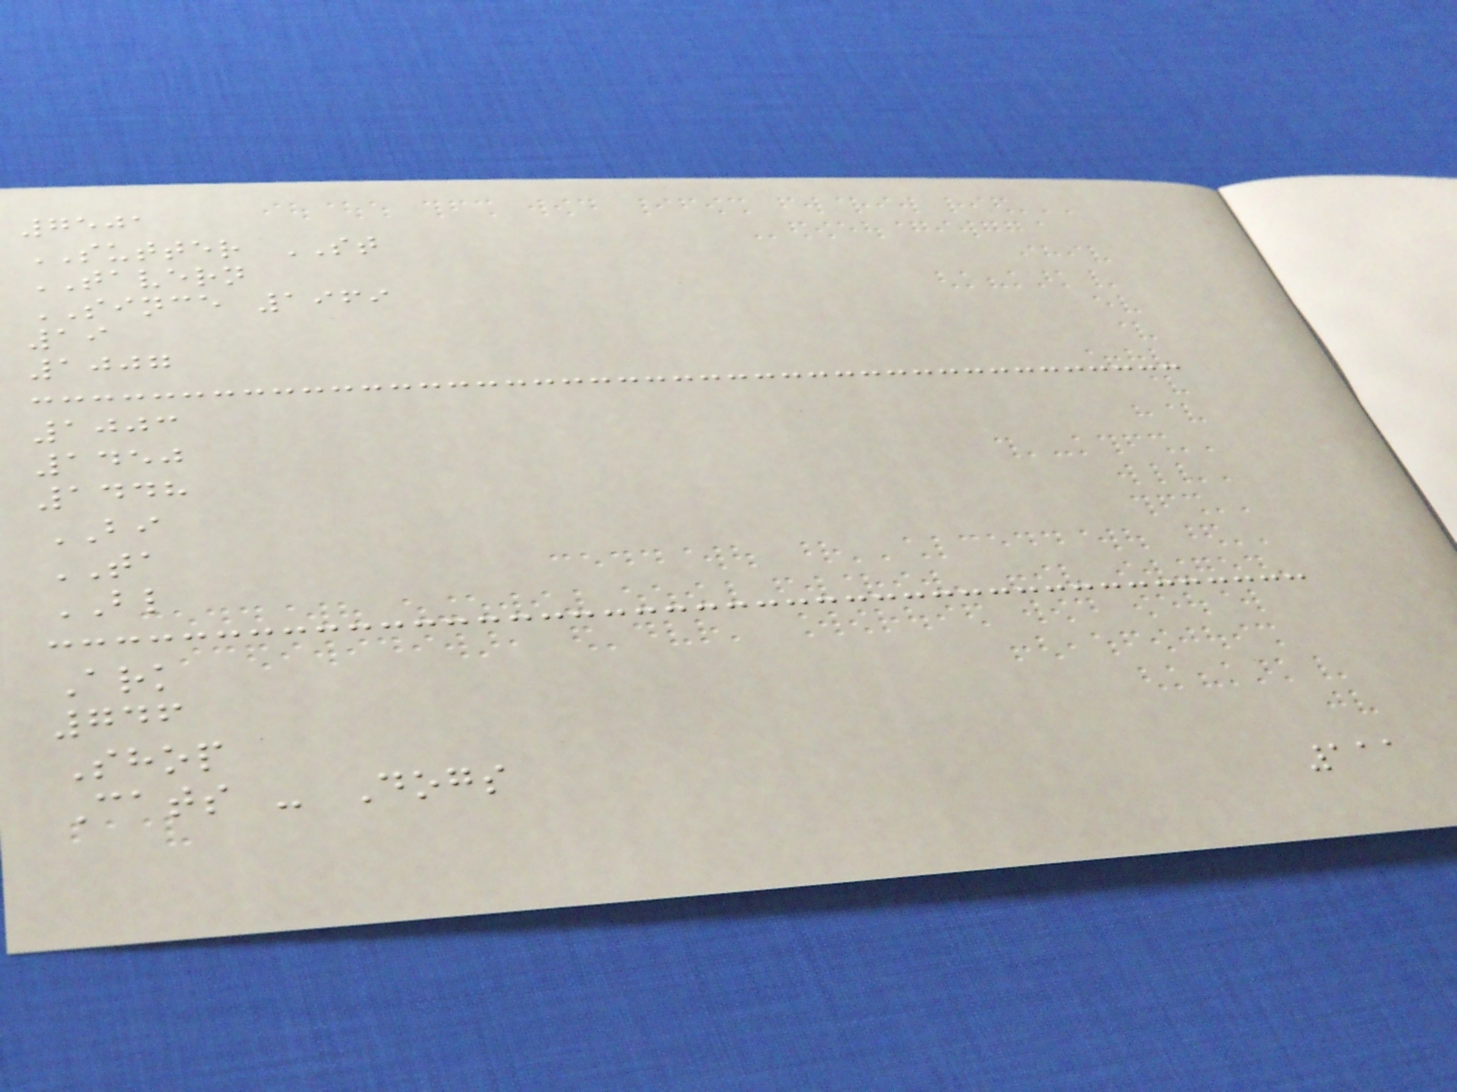7501
SUTTER ST
TAVERN
SINCE 1969
19
1007
1003
1450
1448
BI
TA
BL
Ark
746
Shop
Cats - Dogs
111
